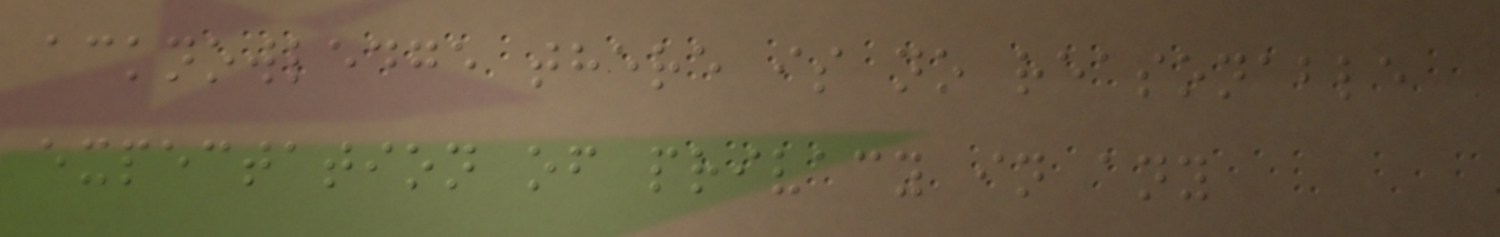acknowledge there is no reasonable
expectation of privacy in any
